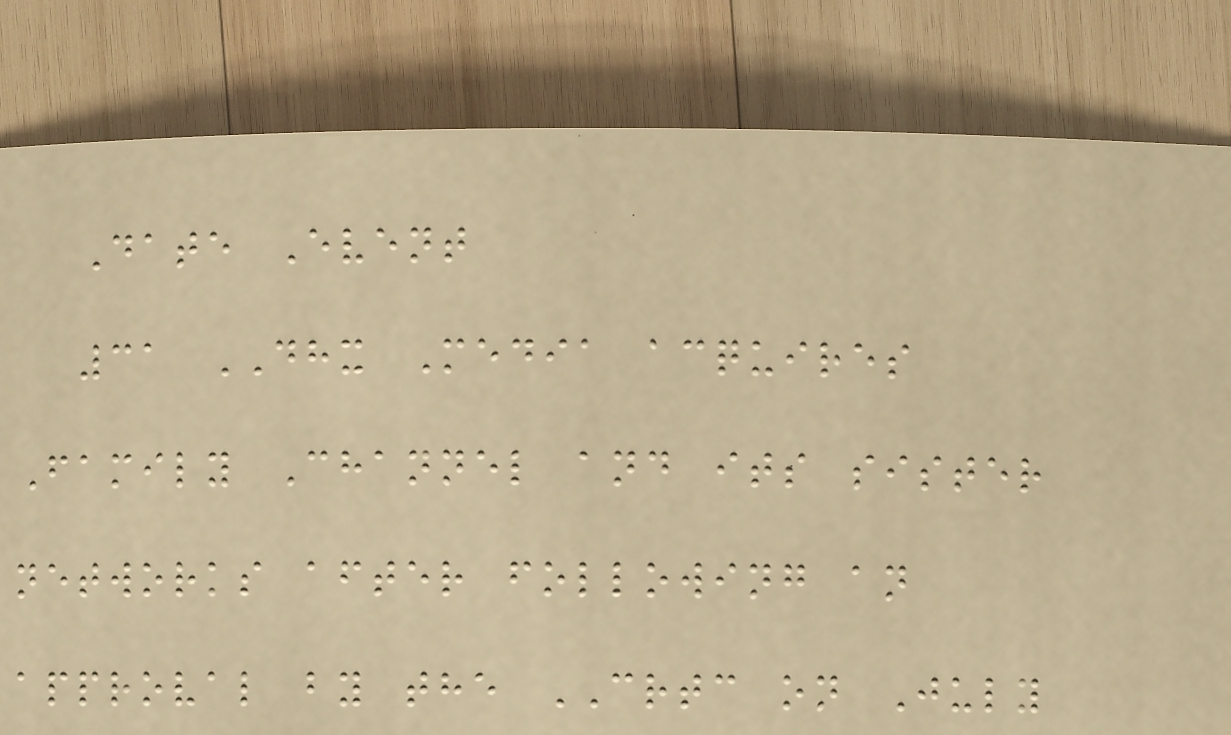Date Event
31 DHX Media acquires
Family Channel and its sister
networks after following an
approval by the CRTC on July
